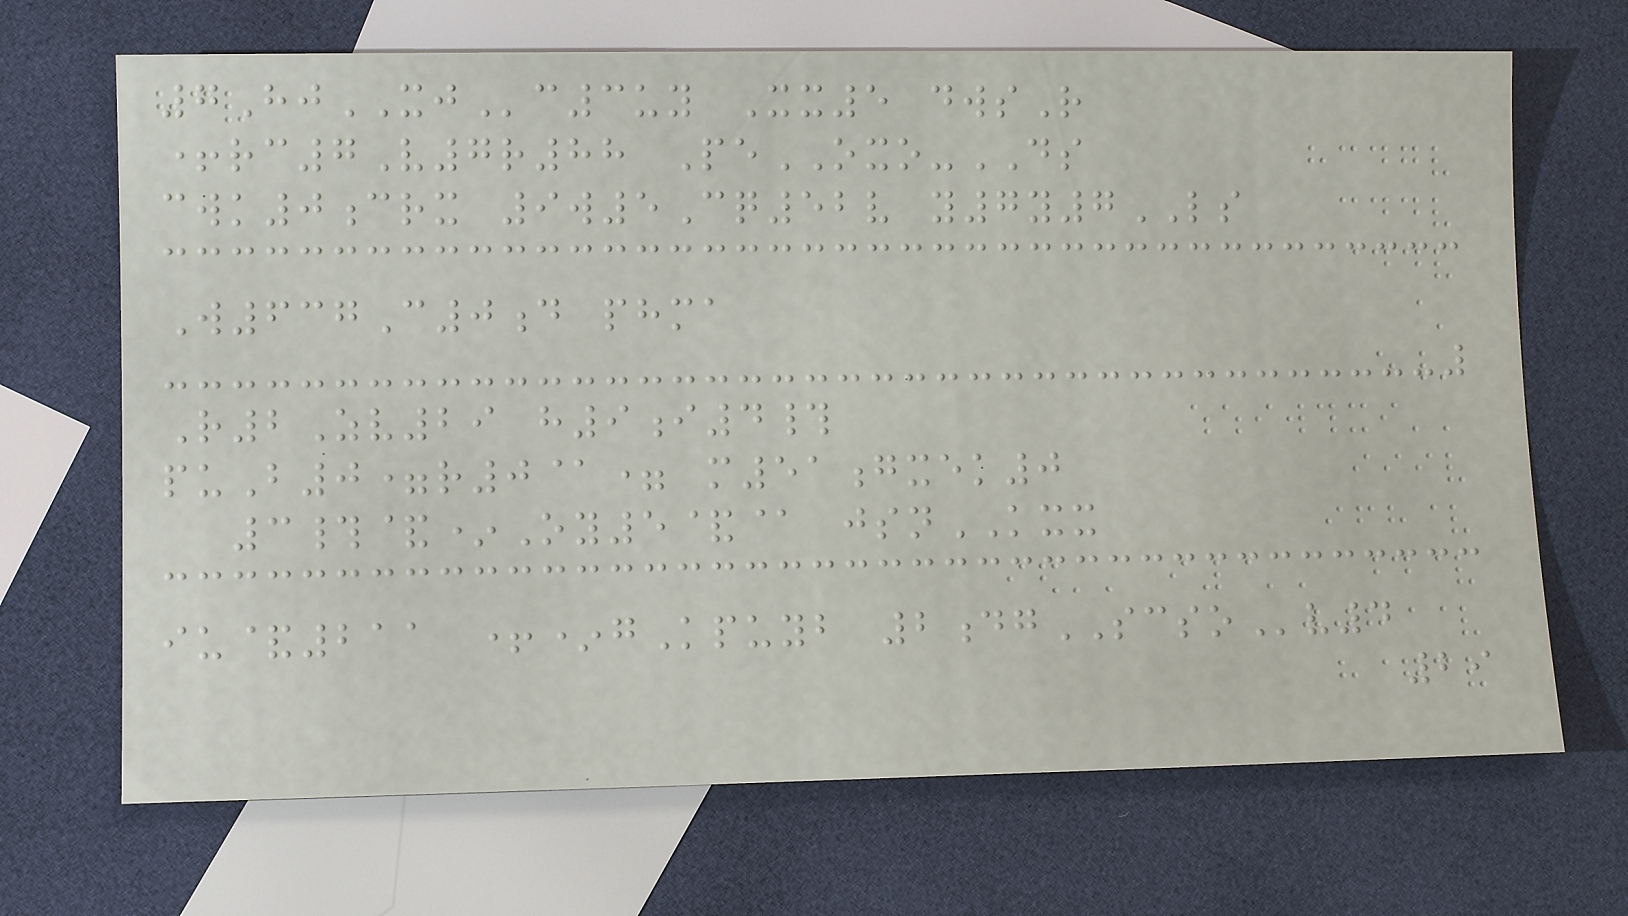7HjXJc3uy Xx5 dwsR
+rc7V7r88 PeOXO-DS
cwk0crx 9w5Cq52v y7y7LS
W637C0d phma
R2Zv29 h9i4#
puB0=r0@= m51gxek0
3#&*Oy5&@ jsnKXX
iu&211 +*gKpuyb 2dgSCSOv4
29
